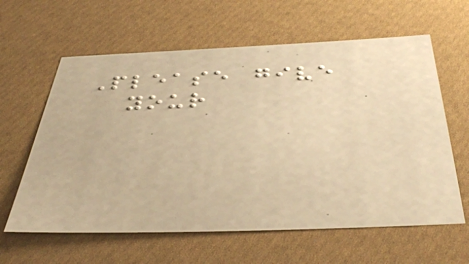Please give
your
